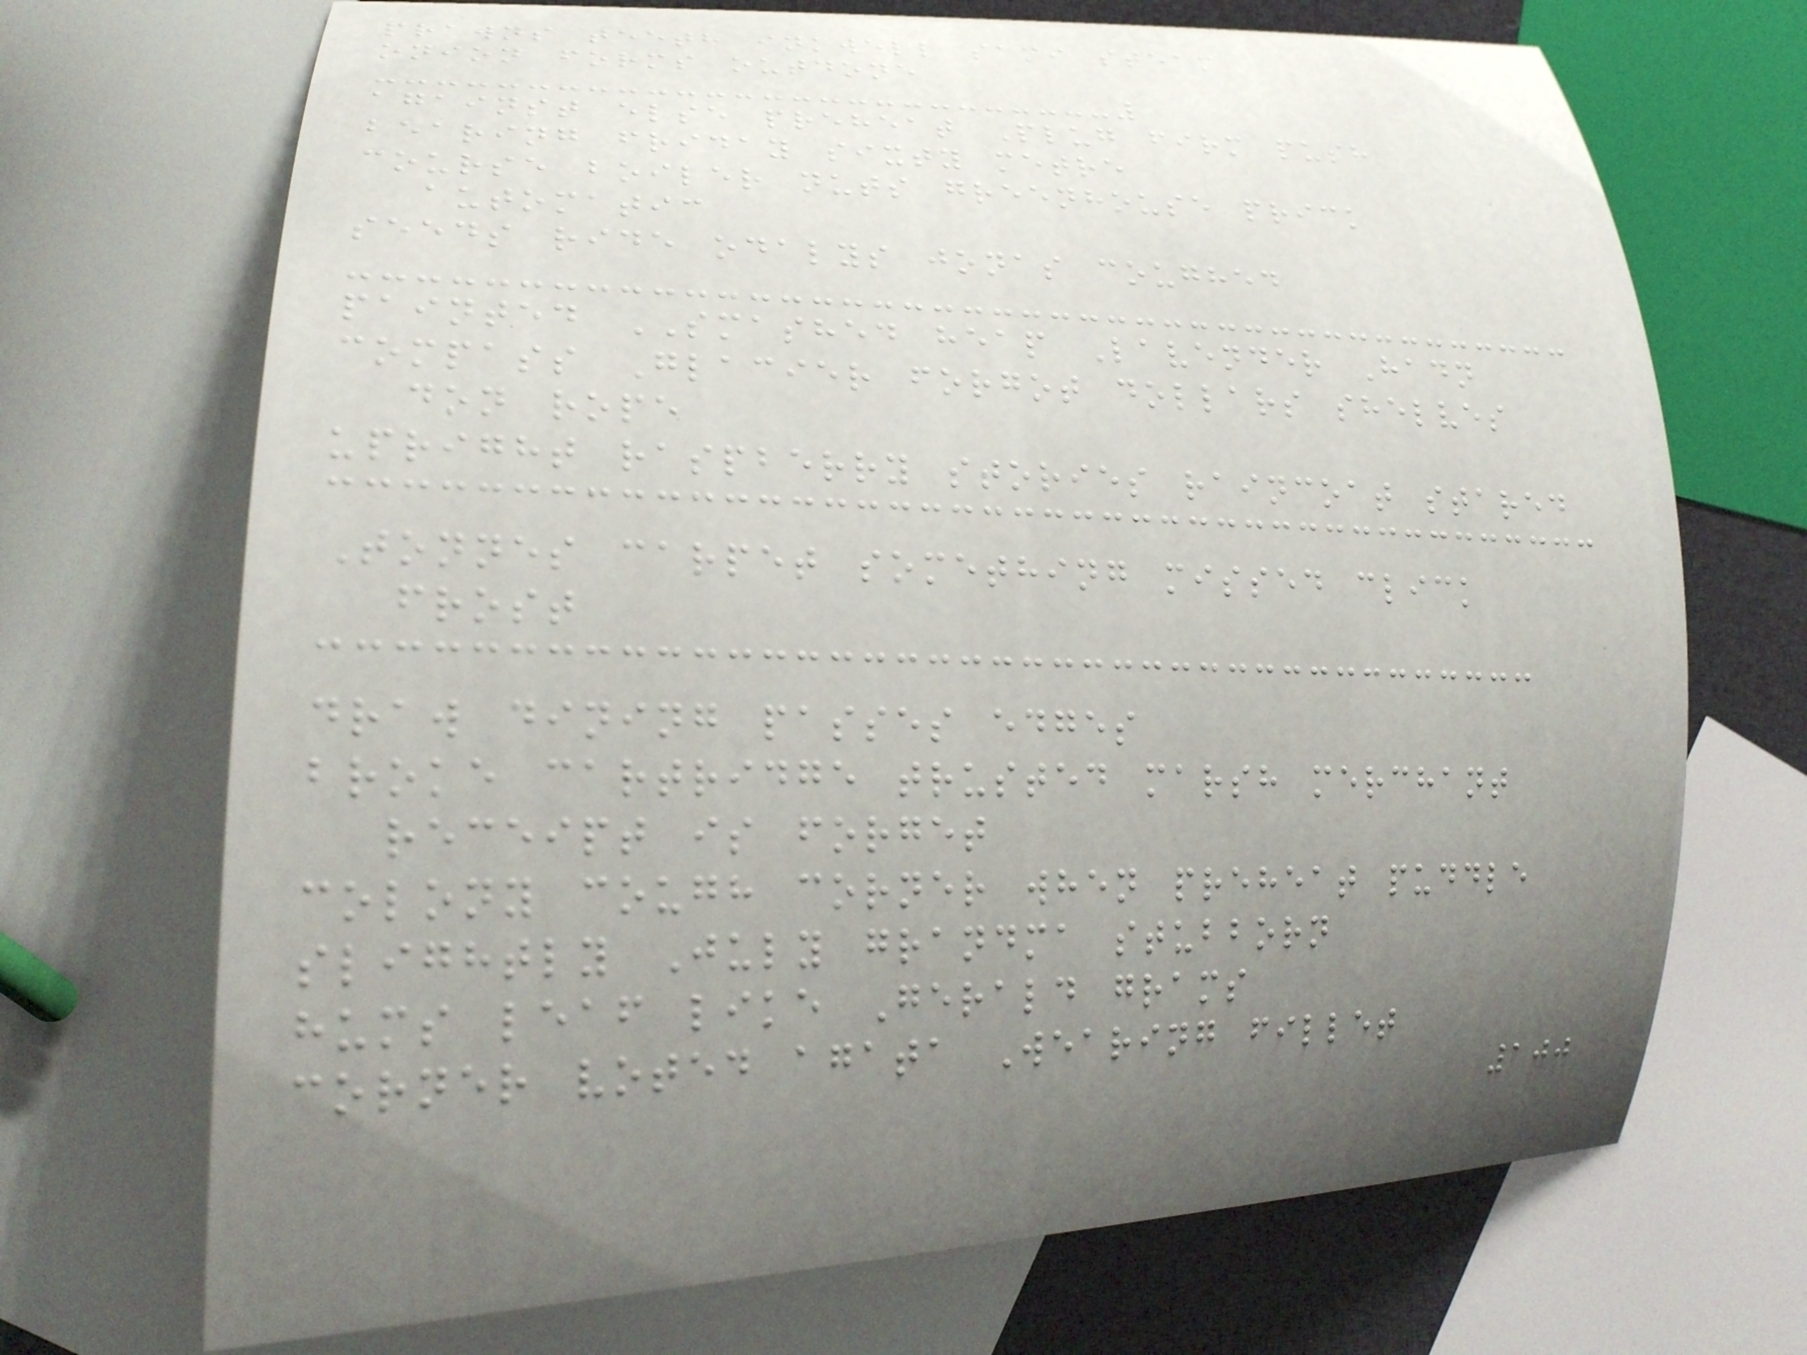prawns teeth inkwell sami steam
onion forms outdone
against else preheat Plug firm push
bearing friday sixty metre
course boiler nuts greenhouse prick
automatic
seeds ride odalys jonas coughed
painted SMASHED heap Lavender Hadn
compass Glacier forgot dollars shelves
don rope
upright raspberry stories raincoat stared
Tonnes carpet something missed click
frost
draw dining passes edges
broke cartridge trusted marsh merchant
receipt is forget
colony cough corner when preheat puddle
slightly July grandma stubborn
hums leaf like Gerald grams
corner voted agata Wearing fillet
100
